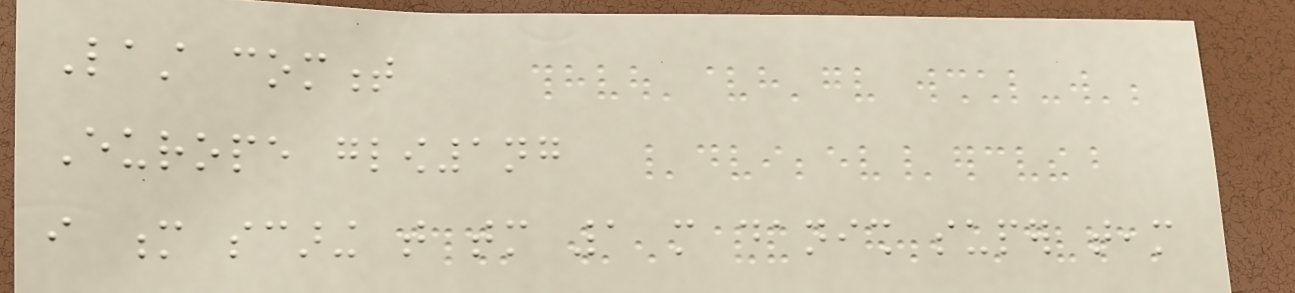Last comment
Europe glow1ng
i m scaring that tomorrow 1 more danish super team
